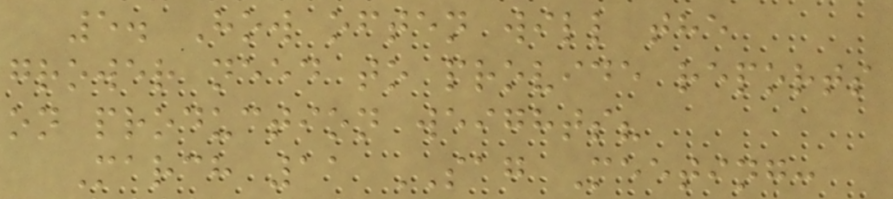5. How often will the
grower need to provide reports
on production weights?
March 11 SAG Meeting:
